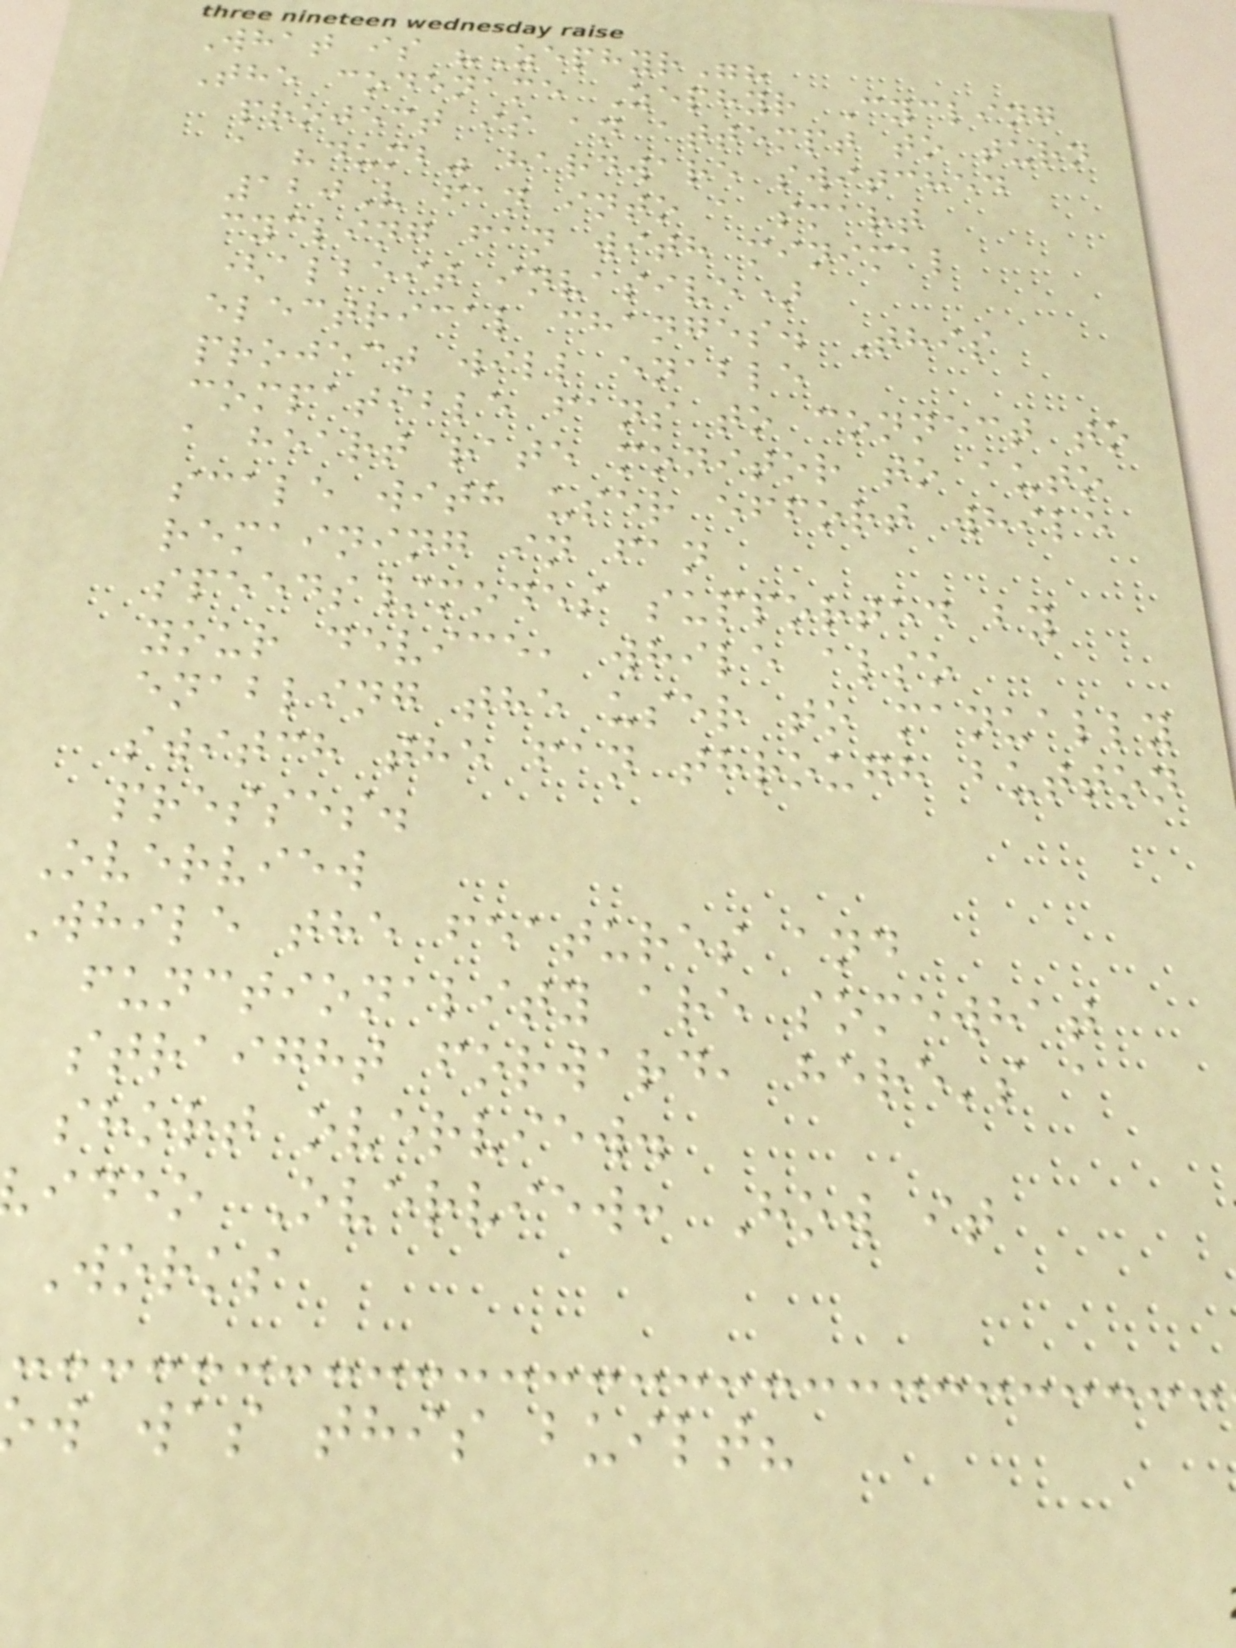What is "Zephyr"?
The codename Zephyr Cycling
project is an attempt to turn
a "dumb" hardware switched
120V fan into a smart
cycling fan with minimal
(albeit invasive)
electrical changes. This
project will enable
compatible fans to connect to
a heart rate monitor to auto
scale with user effort while
remaining in fan
speeds/modes supported by
your device, while also
enabling the user to manually
switch the fan through button
presses.
Overview
While the features and
functionality are somewhat
straight forward, here's a
short overview.
ideo Overview: How it
Works
w was this built?
